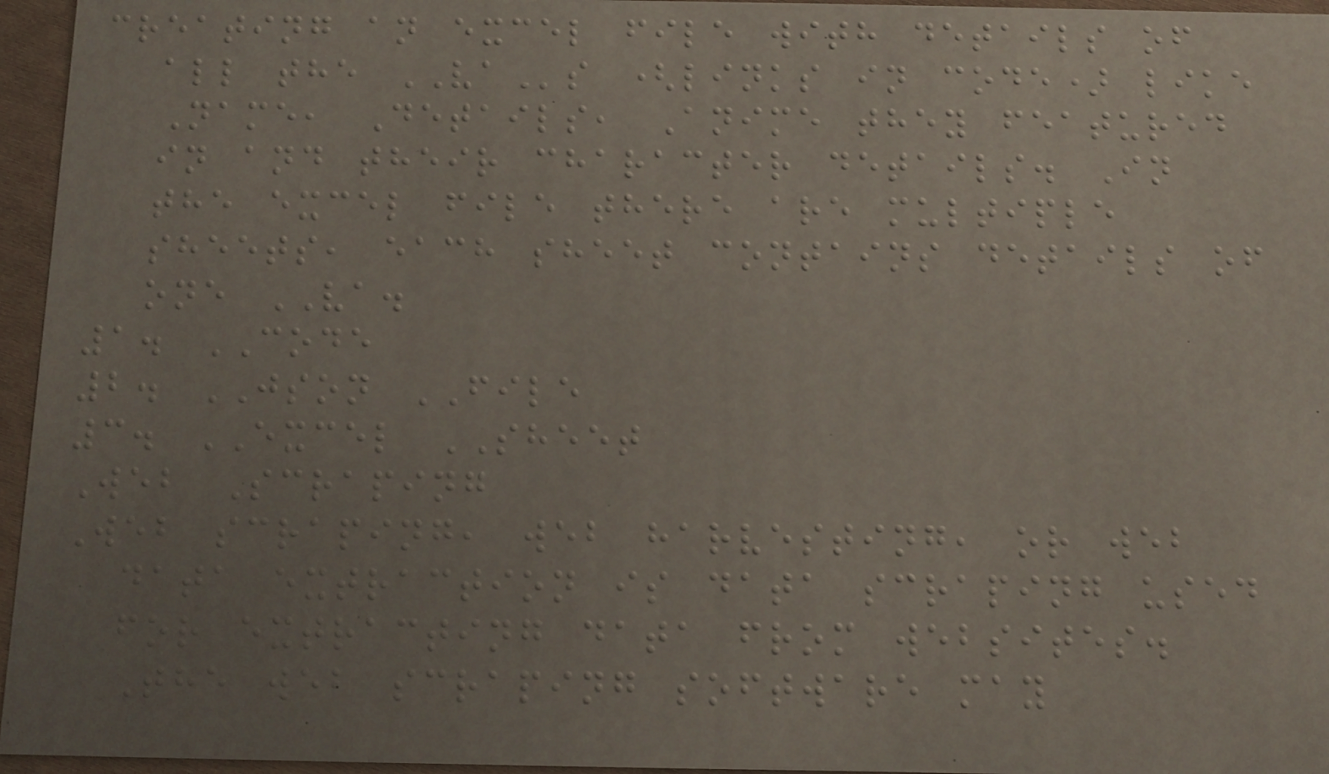creating an excel file with details of
all the VAs (links in code) like
Name, Details, Anime they featured
in and their character details. In
the excel file there are multiple
sheets, each sheet contains details of
one VA.
1. CODE
2. JSON FILE
3. EXCEL SHEET
Web Scraping
Web scraping, web harvesting, or web
data extraction is data scraping used
for extracting data from websites.
The web scraping software may
